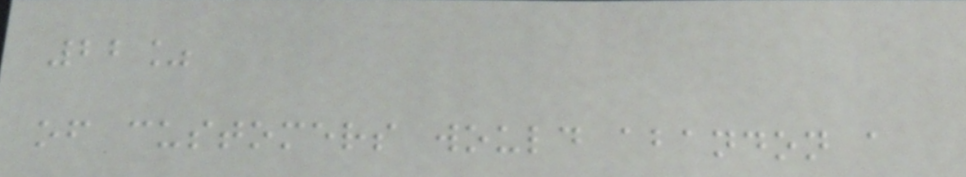22%
of customers would abandon a
